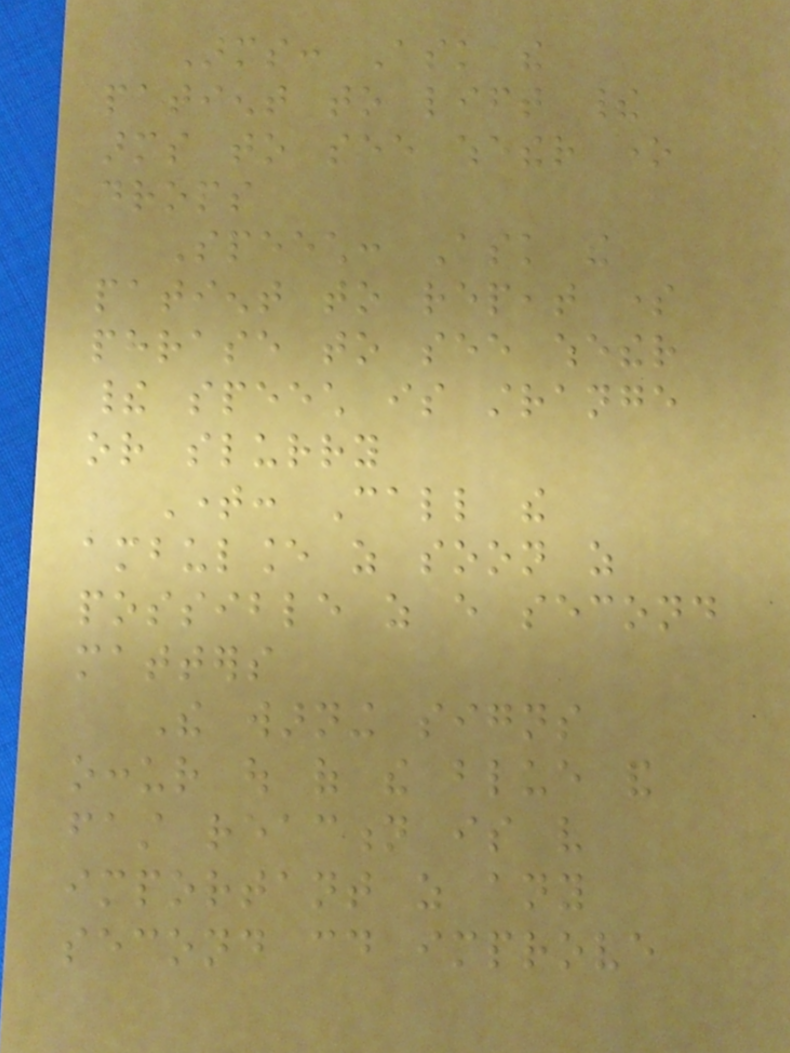Arms: Ask the
patient to lift their
arms to see whether one
drops
Speech: Ask the
patient to repeat some
phrase to see whether
their speech is strange
or slurry
Time: Call the
ambulance as soon as
possible as every second
matters
The warning signs
occur out of the blue and
fast reaction is very
important as any
second could improve
